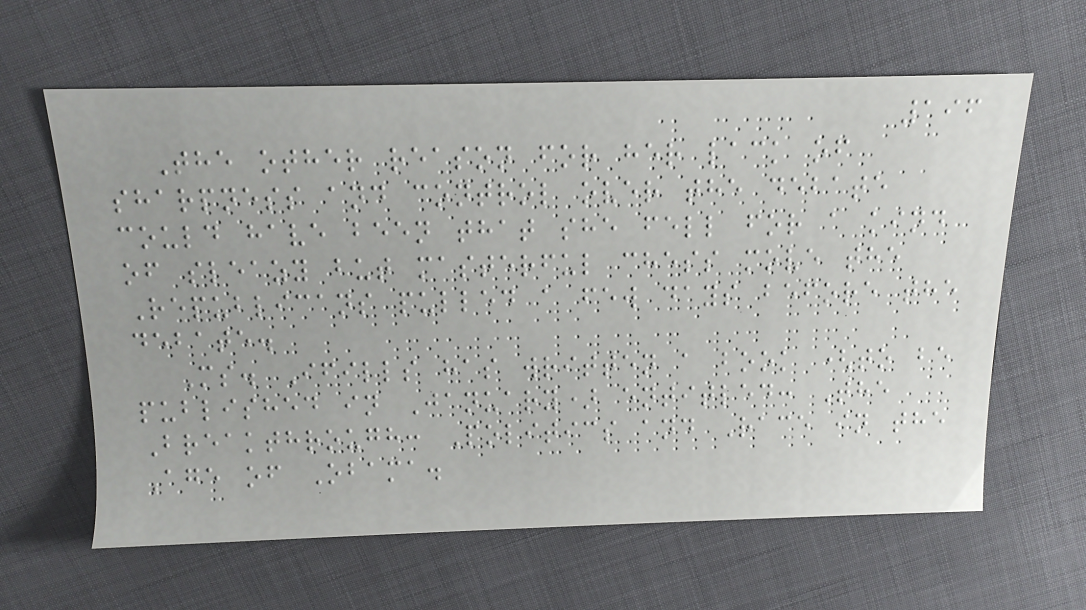196
The other reason for her lack of
sharpness and control over the debate
could have been that she fell for a kind
of sleazy but masterful chess move the
Republicans pulled a few days before the
debate.
Ms. Ifills has written a book (to be
published in January) entitled: The
Breakthrough: Politics and Race in the
Age of Obama.
